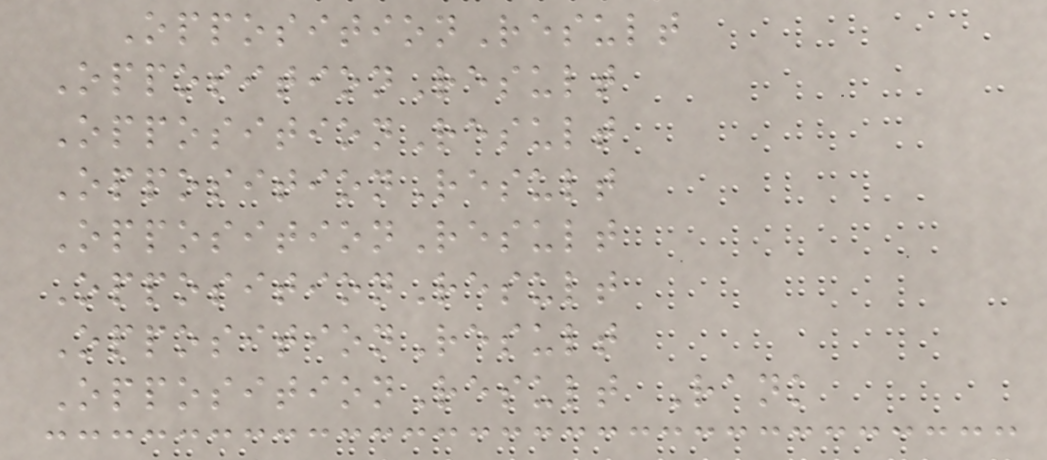OppositionResult
OppositionResult
OppositionResult
OppositionResult
OppositionResult
OppositionResult
OppositionResult
OppositionResult Rank
